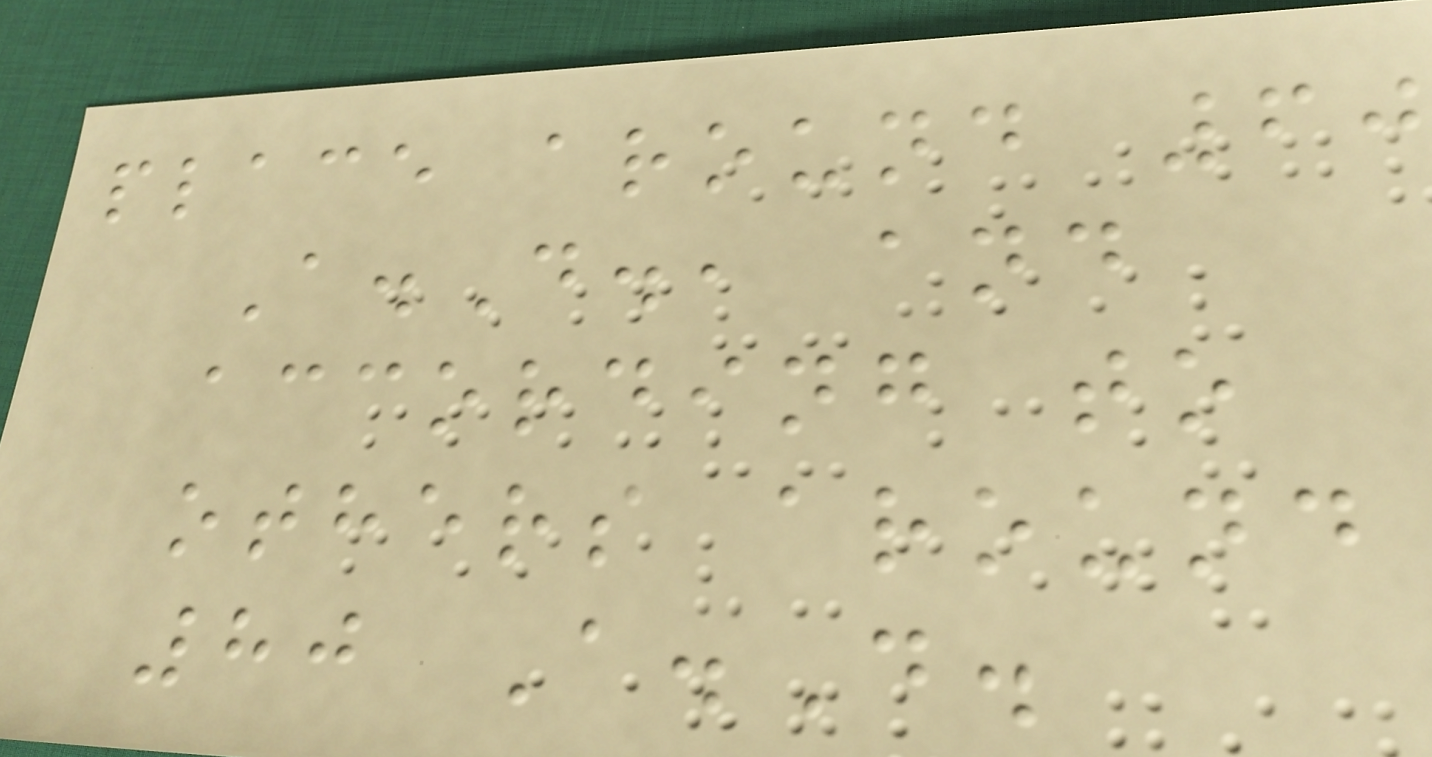place around 60
A.D., and
according to
others around
80 A.D.
